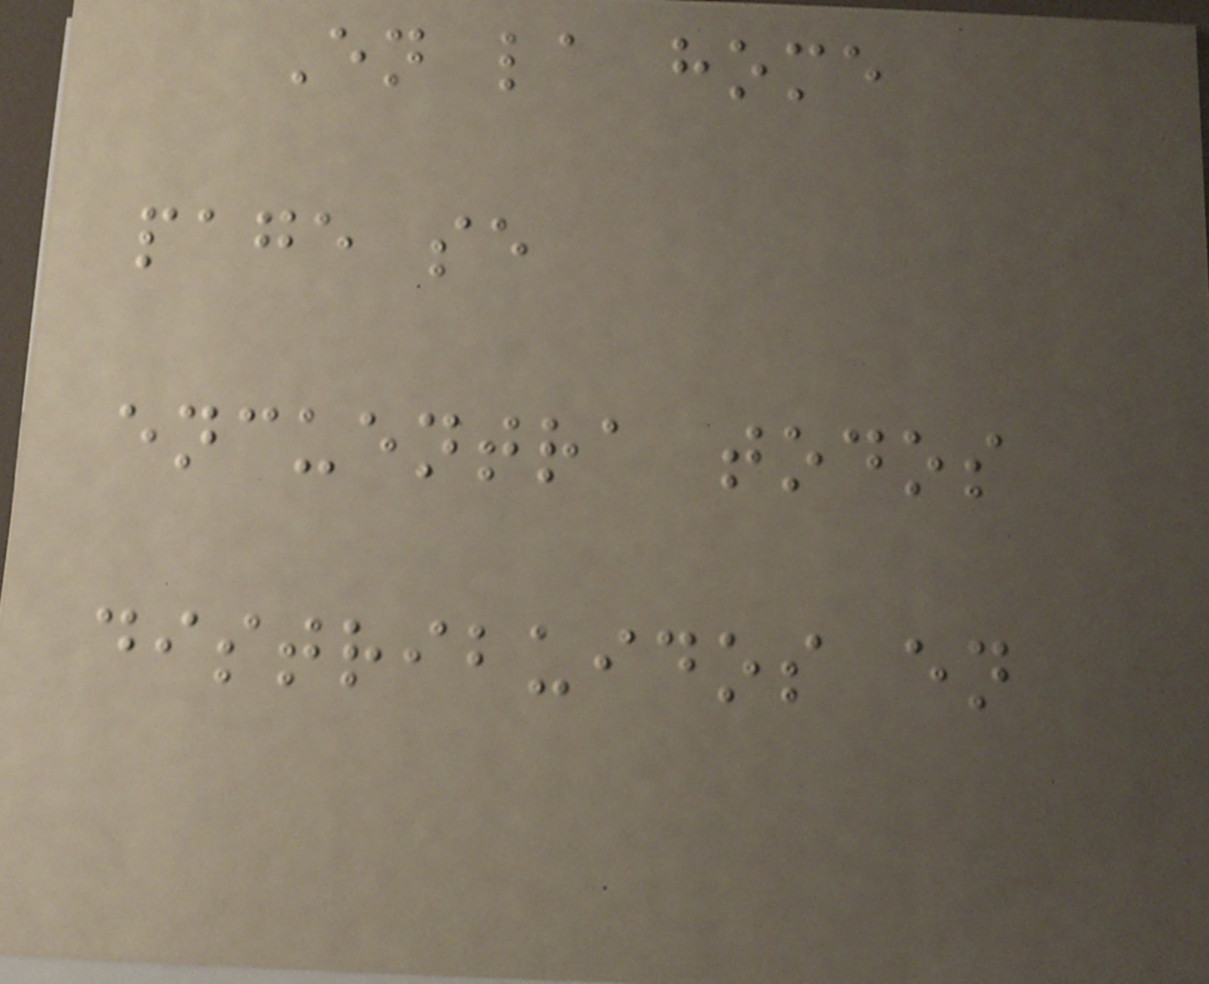En la home
page se
encuentra todos
distribuidos en
